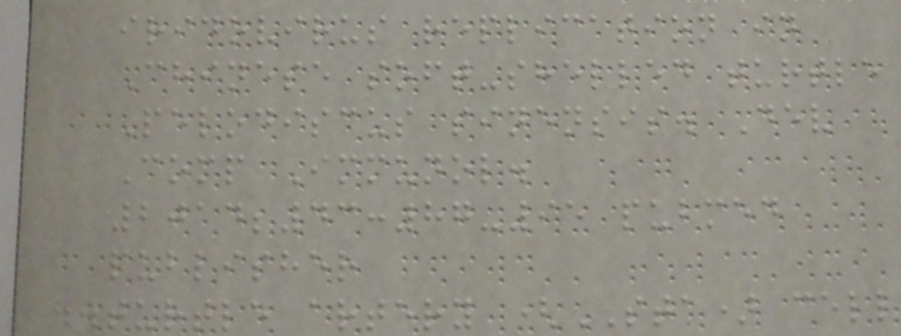iridovirus replication in
Chinese soft-shelled turtle
Pelodiscus sinensis. Dev
Comp Immunol.
2014;43:87-95 pubmed
publisher
..turtle artery (STA) cell
